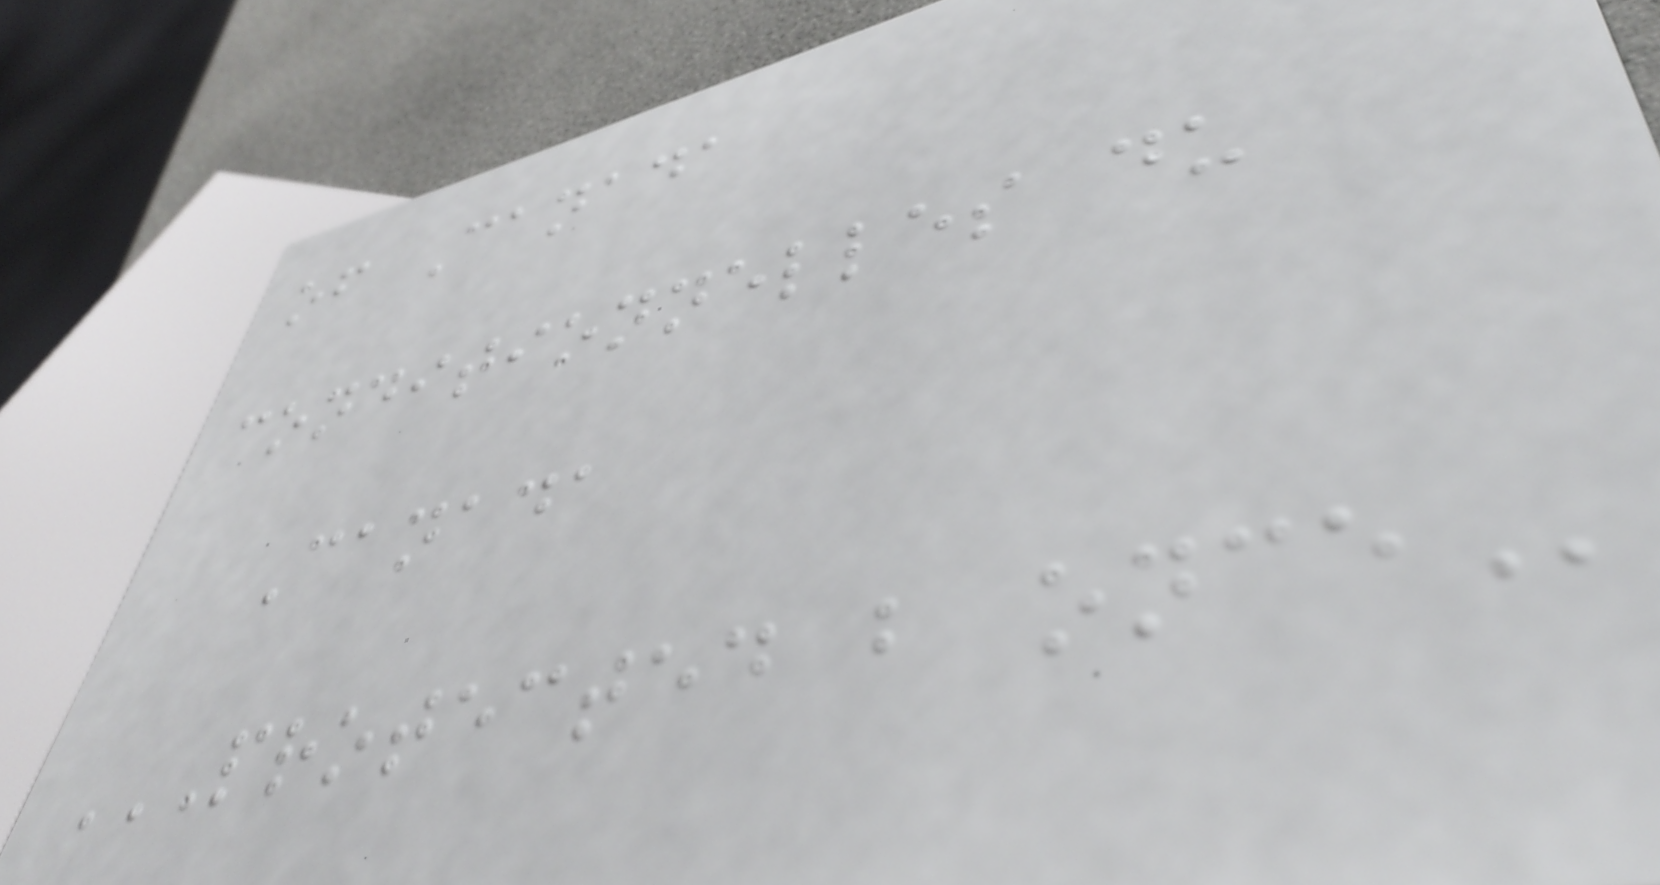of Canada
conditionnelles du
Canada
PROTECTED B ONCE
